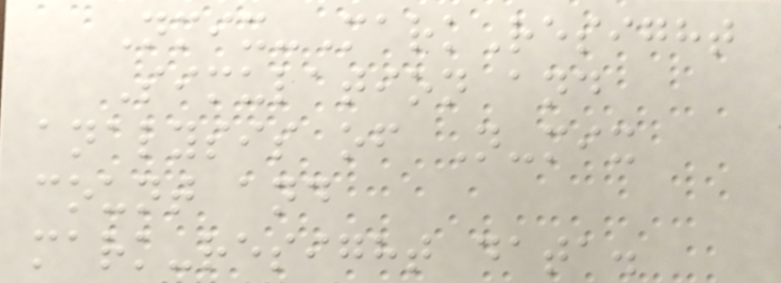Nmix-MarkResight
Simulation and
analysis of N-mix
count and
mark-resight data.
